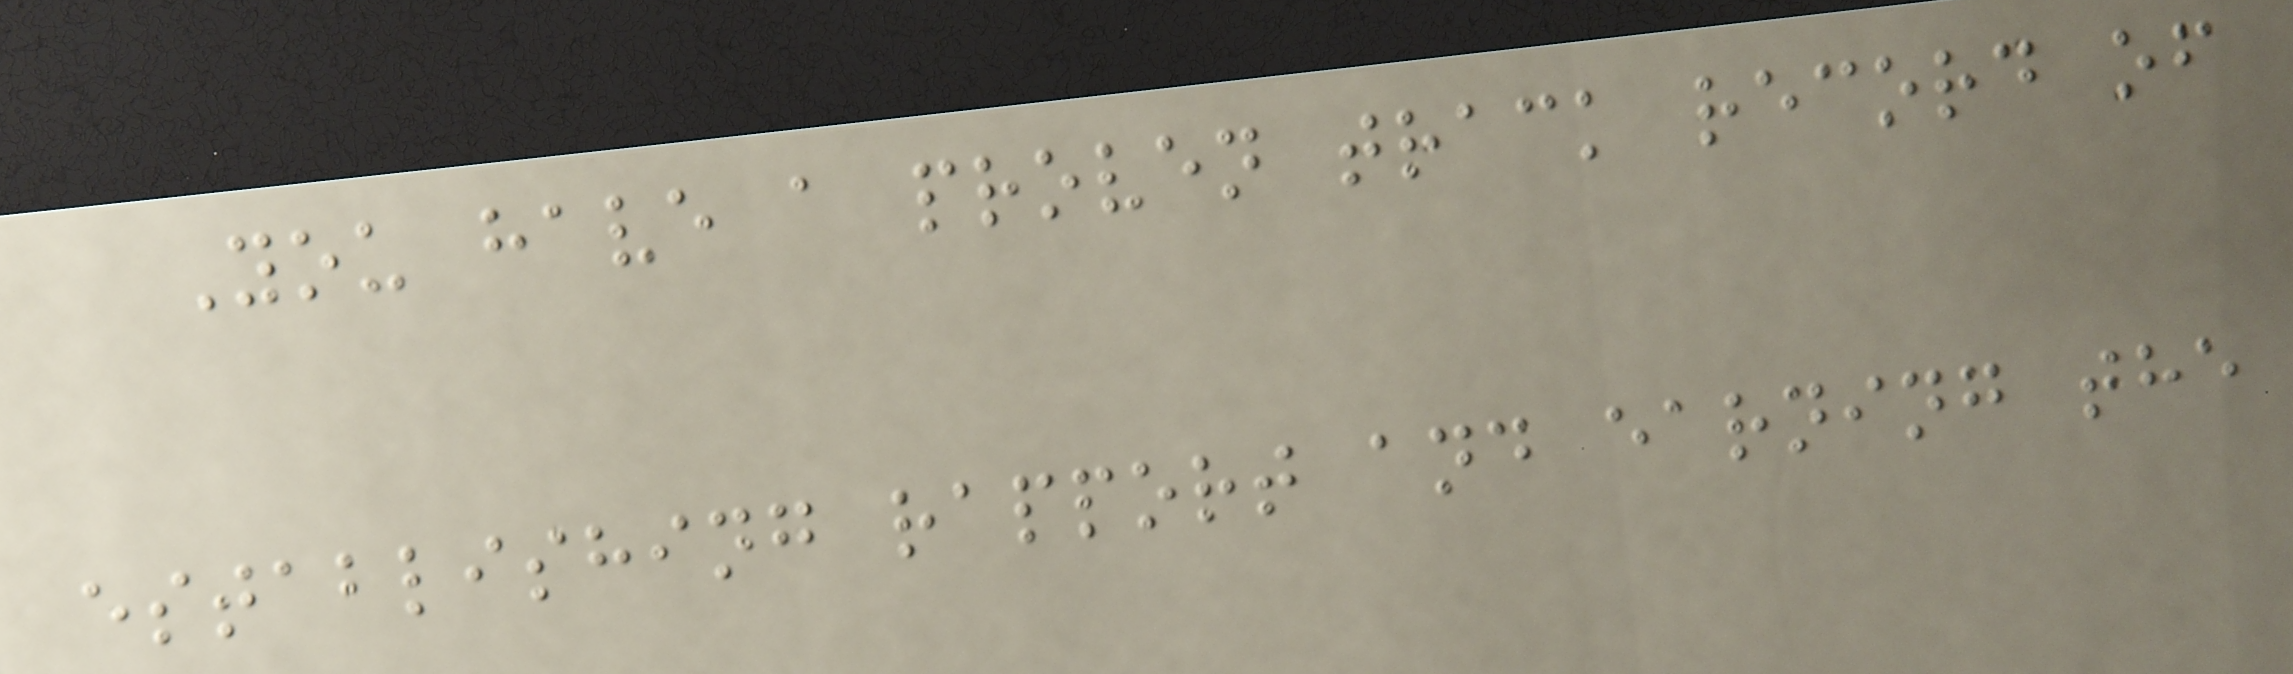You have a proven track record of
establishing rapport and earning the
